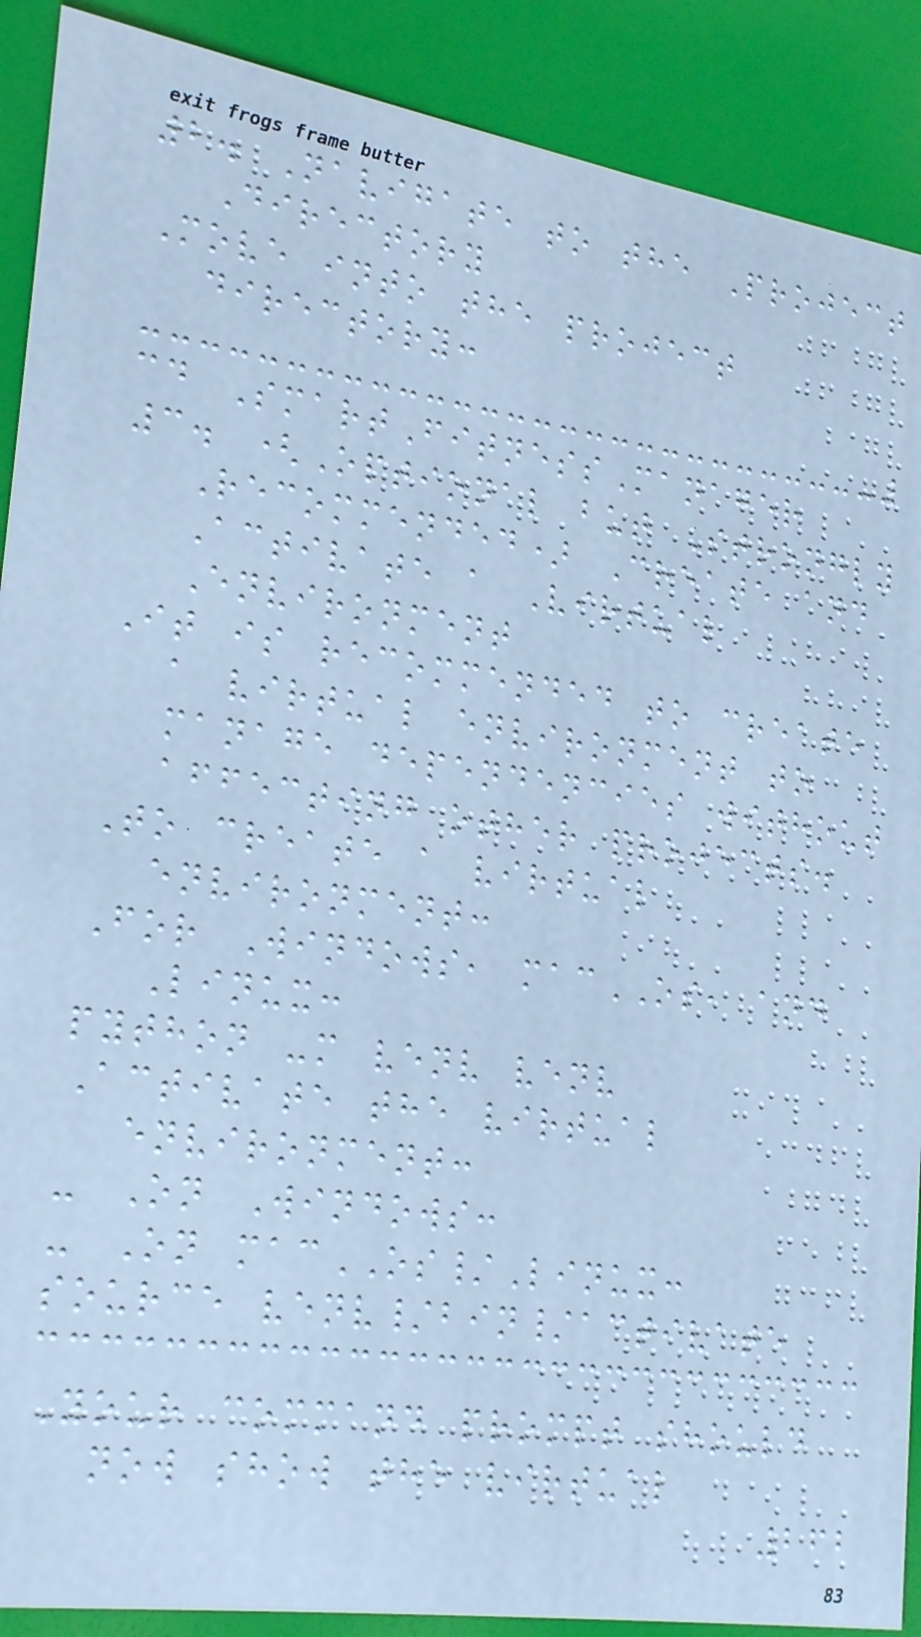2. Navigate to the Project
Directory
Move into the project
directory:
cd SmartFitnessManager
3. (Optional but Strongly
Recommended) Create and
Activate a Virtual
Environment
It is recommended to create
a virtual environment to
manage dependencies without
affecting other projects.
To create a virtual
environment:
For Windows, macOS, and
Linux:
python -m venv venv
Activate the virtual
environment:
- On Windows:
- On macOS/Linux:
source venv/bin/activate
Your command prompt should
now show the virtual
262
